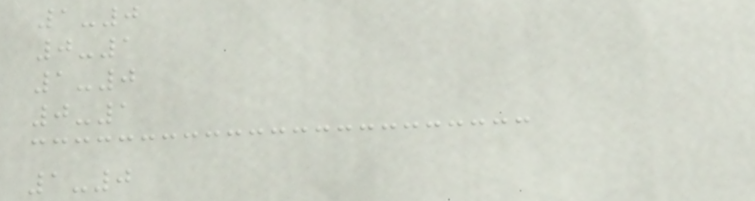1-0
0-1
1-0
0-1
1-0
